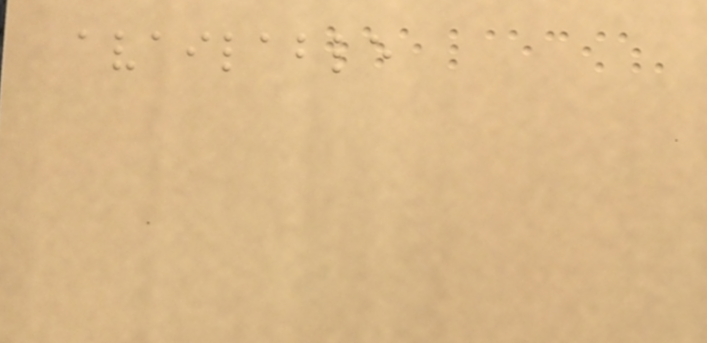available
